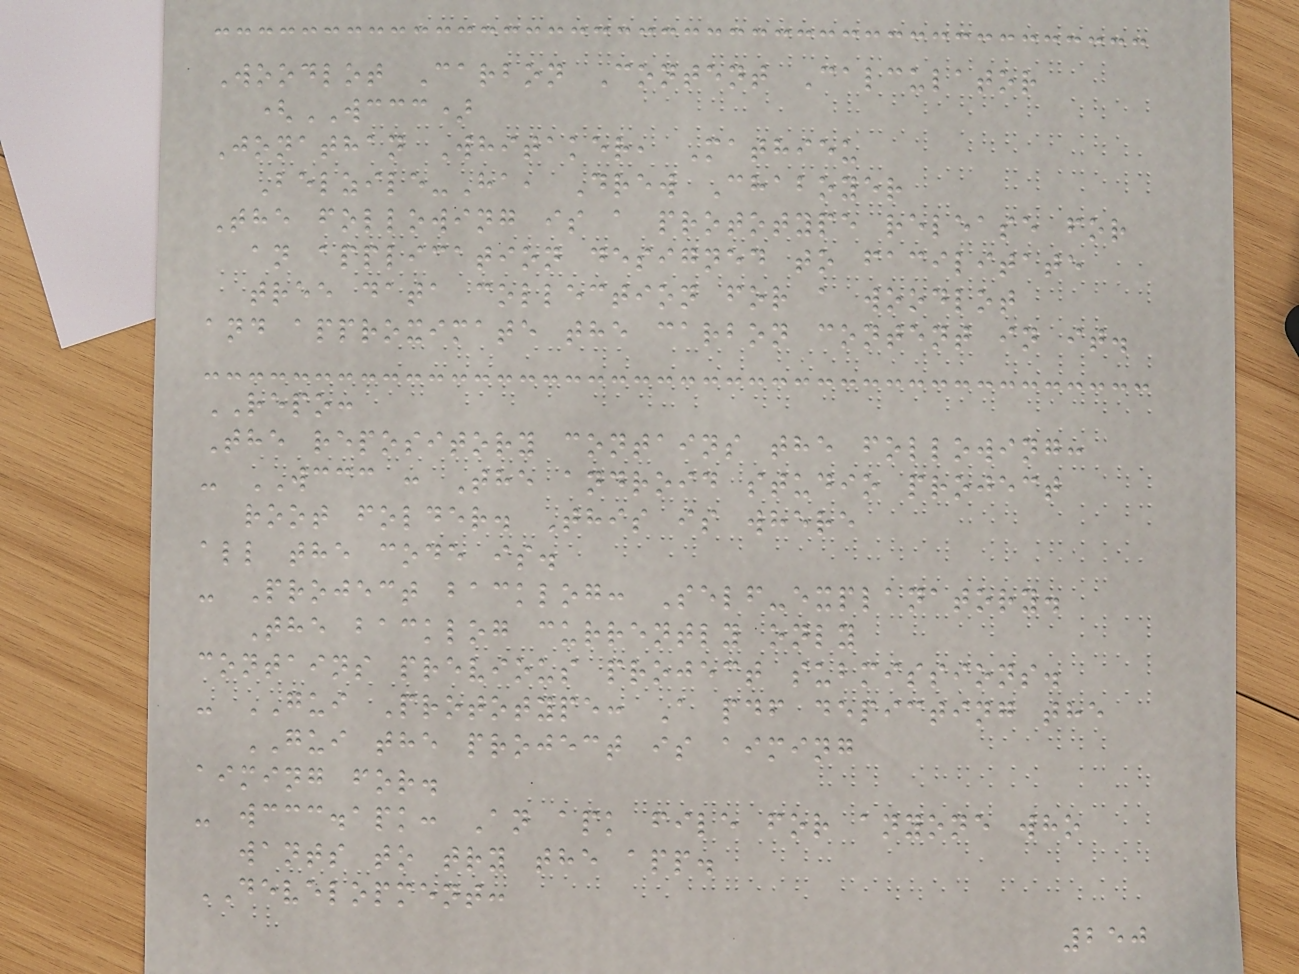Woodlot Carbon Content Calculator
(WCCC)
Jonathan Whitaker, Mathieu
Belzile-Ha, Drew Chaboyer
The following is a prototype release for
an application designed to facilitate
tree data collection for a woodlot
and approximate the carbon content in it.
REPO:
The repository contains the following:
- WCCC : The android studio project
root folder. This is where
all the code is.
- Project backlog: Self-explanatory.
The backlog currently only
contains previous project submissions.
- GUI Prototype: A pdf depicting the
GUI the project is aiming
aiming for.
- wccc.apk: An apk file for anyone who
wants to try the app.
DEVELOPMENT:
250
